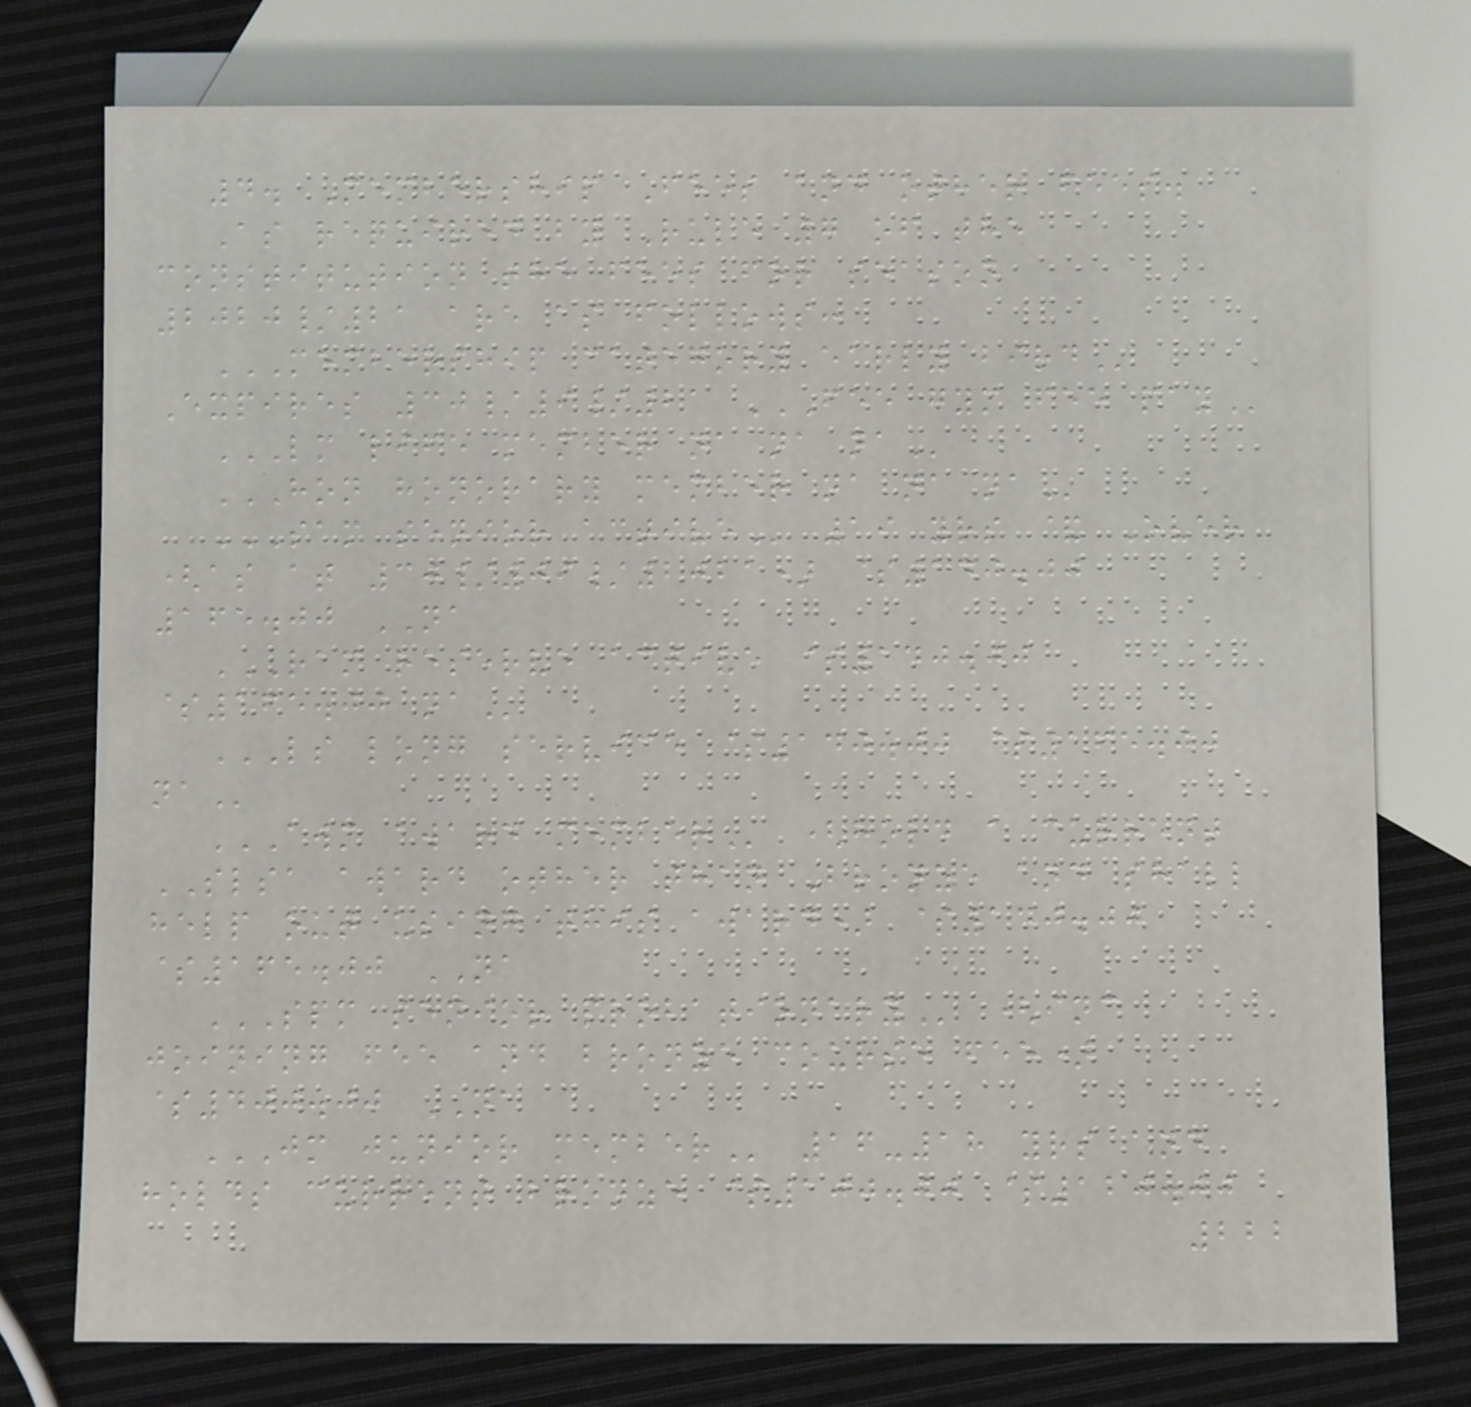4. Membership Fees and other fees.
As required by Rule 7 of the
constitution the fees for season
2020/21 are as follows:
MEMBERSHIP CATEGORY EARLY BIRD
Expires 30/9/21 FEE GYM FEE PAY
LM LIFE MEMBER NA NA NA
HON HONORARY MEMBER NA NA NA
SAM SENIOR ACTIVE 19 yrs & Over
(as at 30/09/2021) $140.00
165.00 NA
RAM RESERVE ACTIVE $140.00
$165.00 NA
LS LONG SERVICE $140.00 $165.00
NA
AWM AWARD MEMBER (hold a current
SLSA award other than Bronze and shall
help out using this award) $140.00
$165.00 NA
SPM SENIOR PROBATIONARY (inc
joining fee and bronze course fee)
$400.00 NA
JM JUNIOR MEMBER 16-18 yrs and
holds current bronze $100.00 $120.00
222
